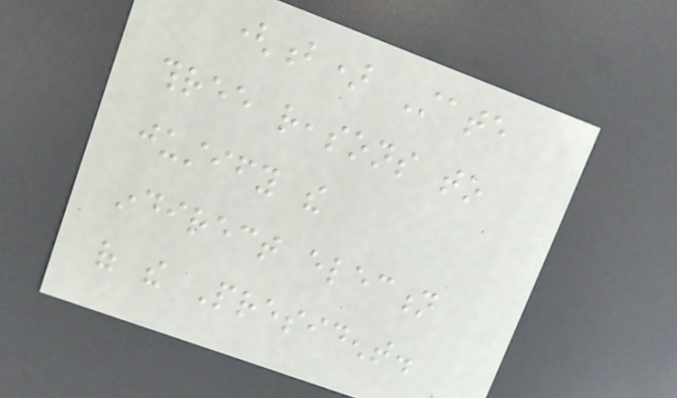(b) State
three reasons to
justify the
indirect election
of the President.
